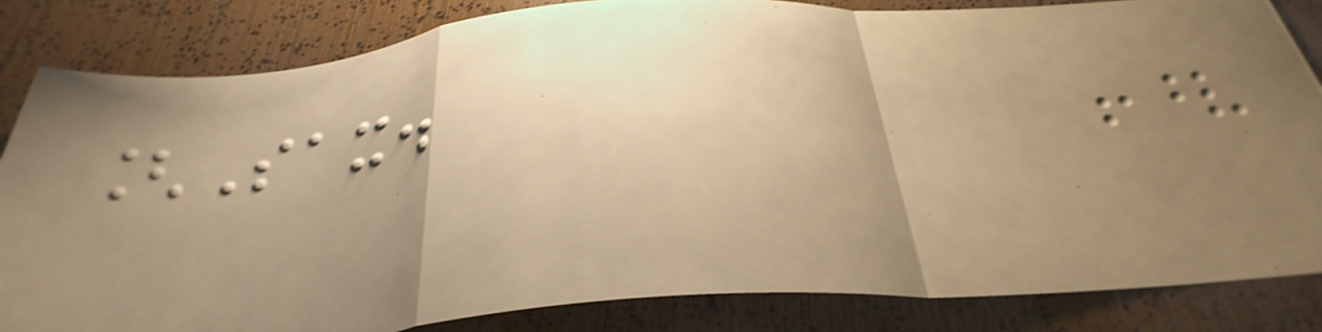[Sax.
